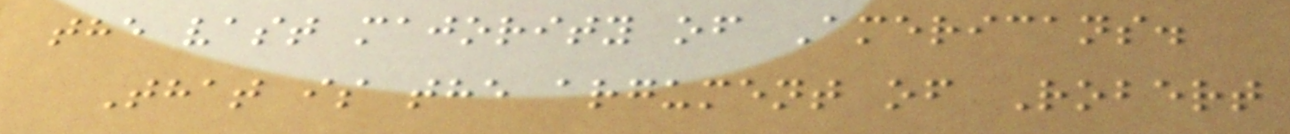the vast majority of Americans.
That is the argument of Robert
